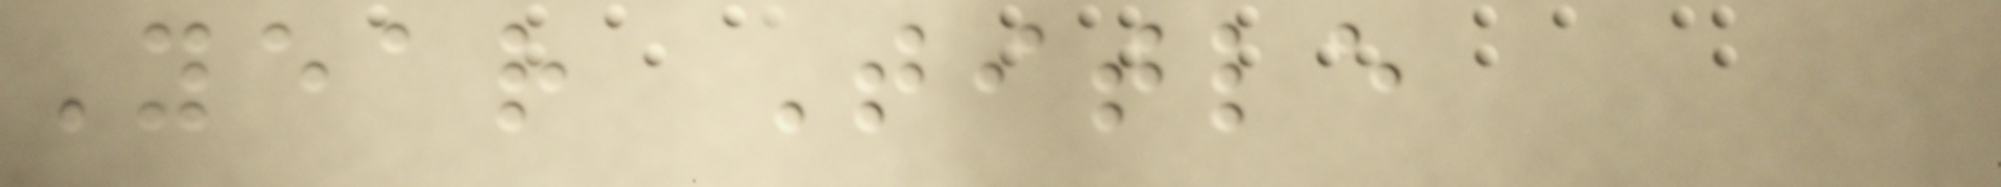Year Title
